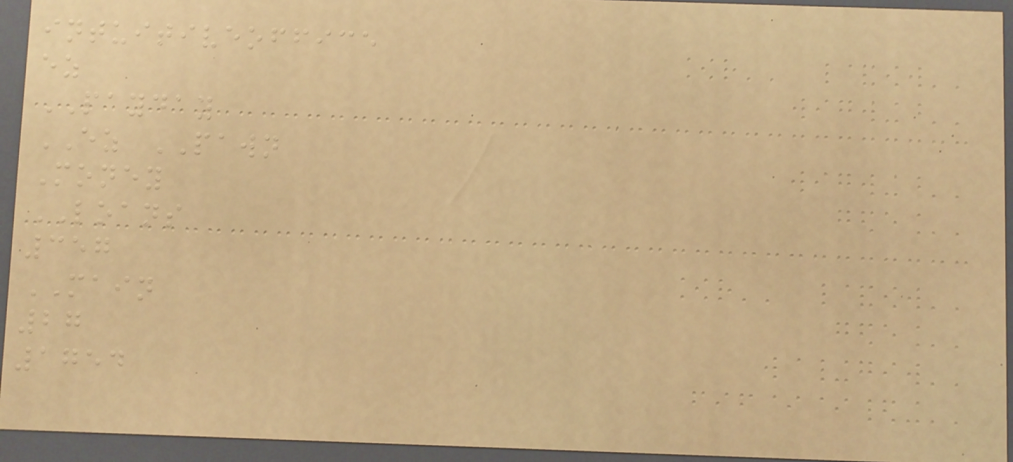intuitiveoffice
ez
PAYDAY
EZ PAWN
Money
LOANS
357
MAIN
27
1754
